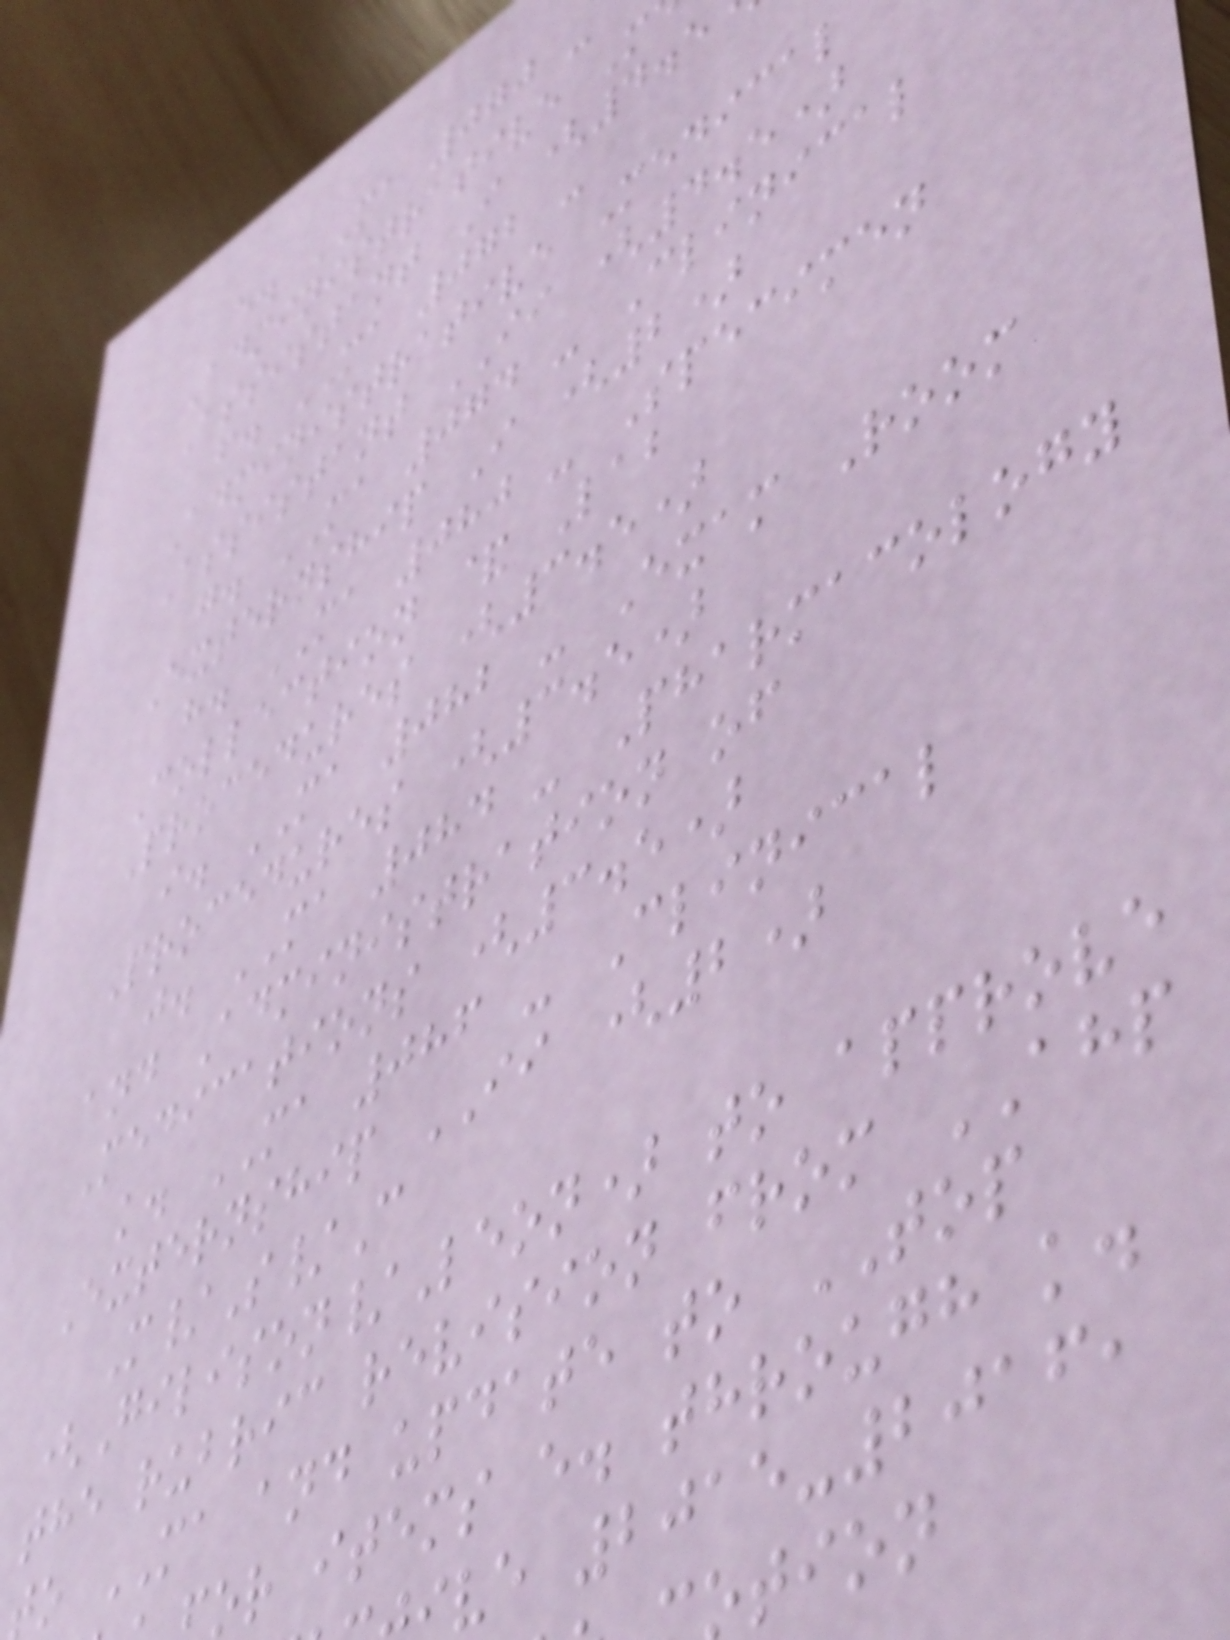e. MA 070 -
Administrative M
Assistant I (4.5
f. MA 072 -
Administrative Medical
Assistant II (4.5)
g. MA 074 - Clinical
Externship I (2)
h. MA 080 - Specimen
Collection & Lab
Procedures (3.5)
i. MA 082 - Exam Room
Procedures (3.5)
j. MA 084 - Pharmacology
and Administration of
Medications (3.5)
k. MA 086 - Clinical
Externship II (2)
M/S/C
(Gilison/Leon) to approve
the rubric revision from AHP
o MA and update to TOP
or items e. through k.
ve 2015-2016,
